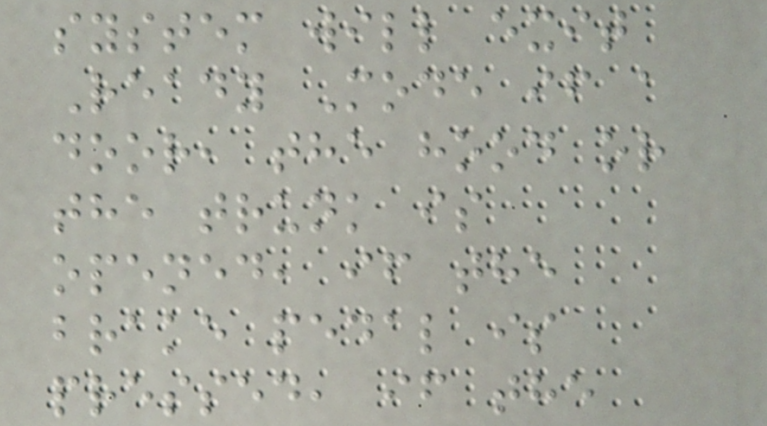system will exit
Ready Mode if a
door, the hood or
the trunk is
opened, if the
brake pedal is
pressed, if the
